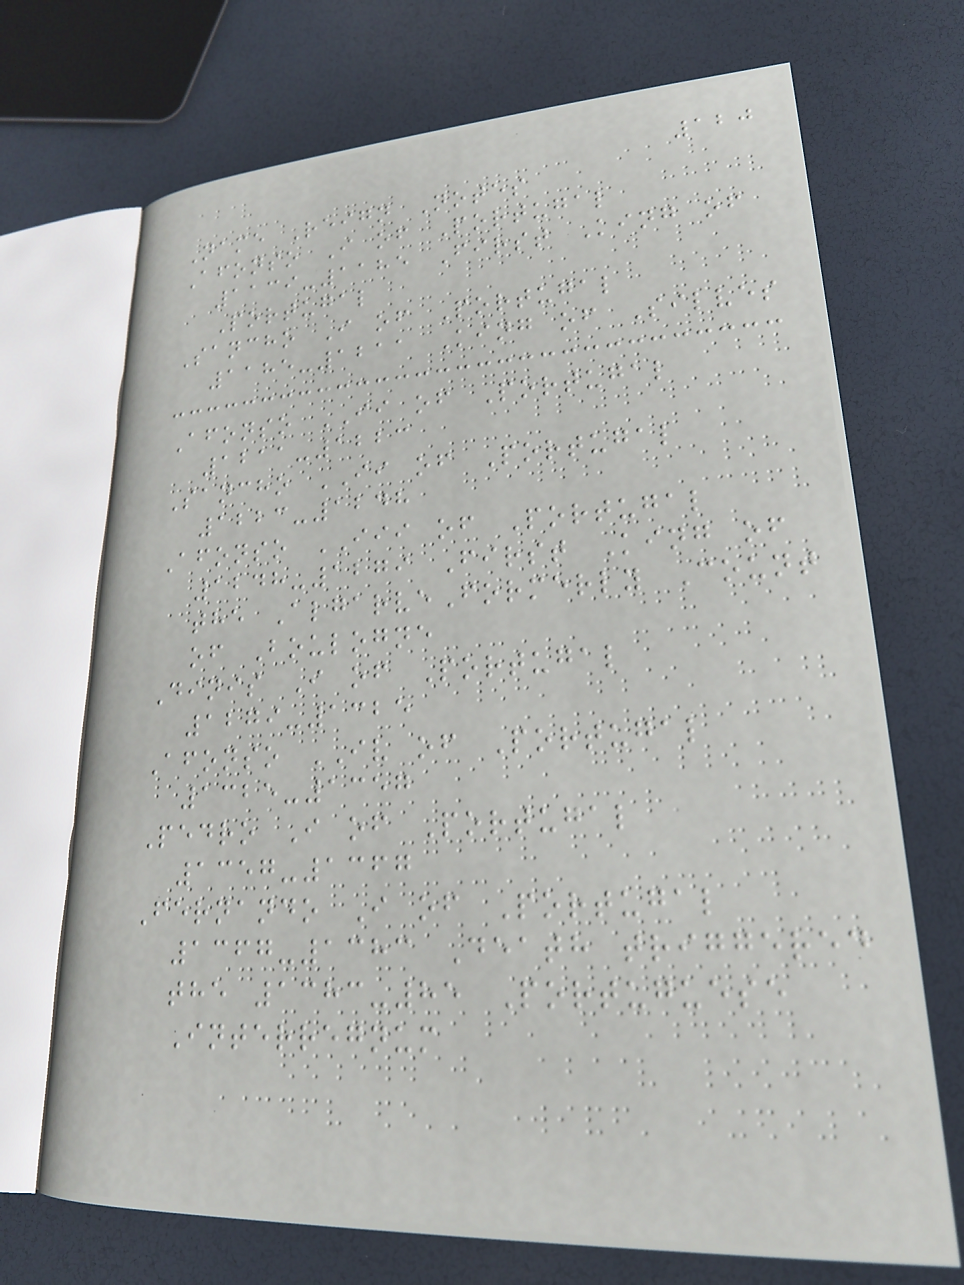120
Name Reign Notes
Afonso I of Portugal
1139-1185 First King of
Portugal
Sancho I of Portugal
1185-1211 King of Silves
Afonso II of Portugal
1211-1223
Sancho II of Portugal
1223-1248
Afonso III of Portugal
1248-1279 First King of
the AlgarveFormerly Count
of Boulogne
Dinis I of Portugal
1279-1325
Afonso IV of Portugal
1325-1357
Pedro I of Portugal
1357-1367
Fernando I of Portugal
1367-1383 Death triggered
the 1383-85 Portuguese
Interregnum
